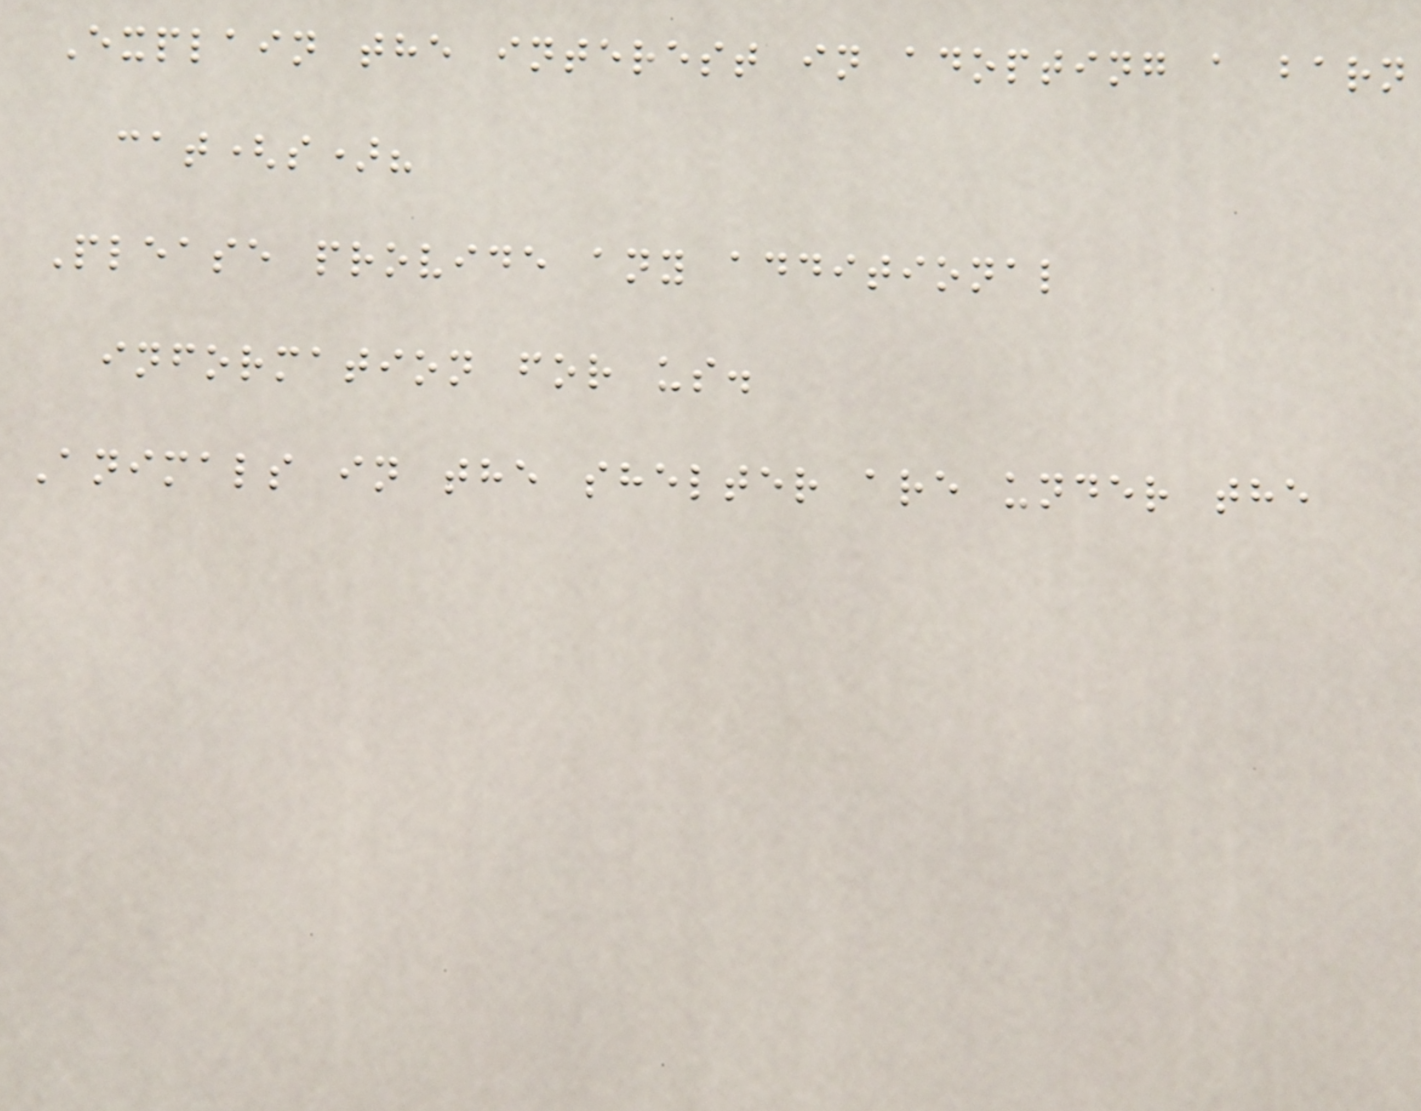Explain the interest in adopting a barn
cat(s)?
Please provide any additional
information for us.
Animals in the shelter are under the
